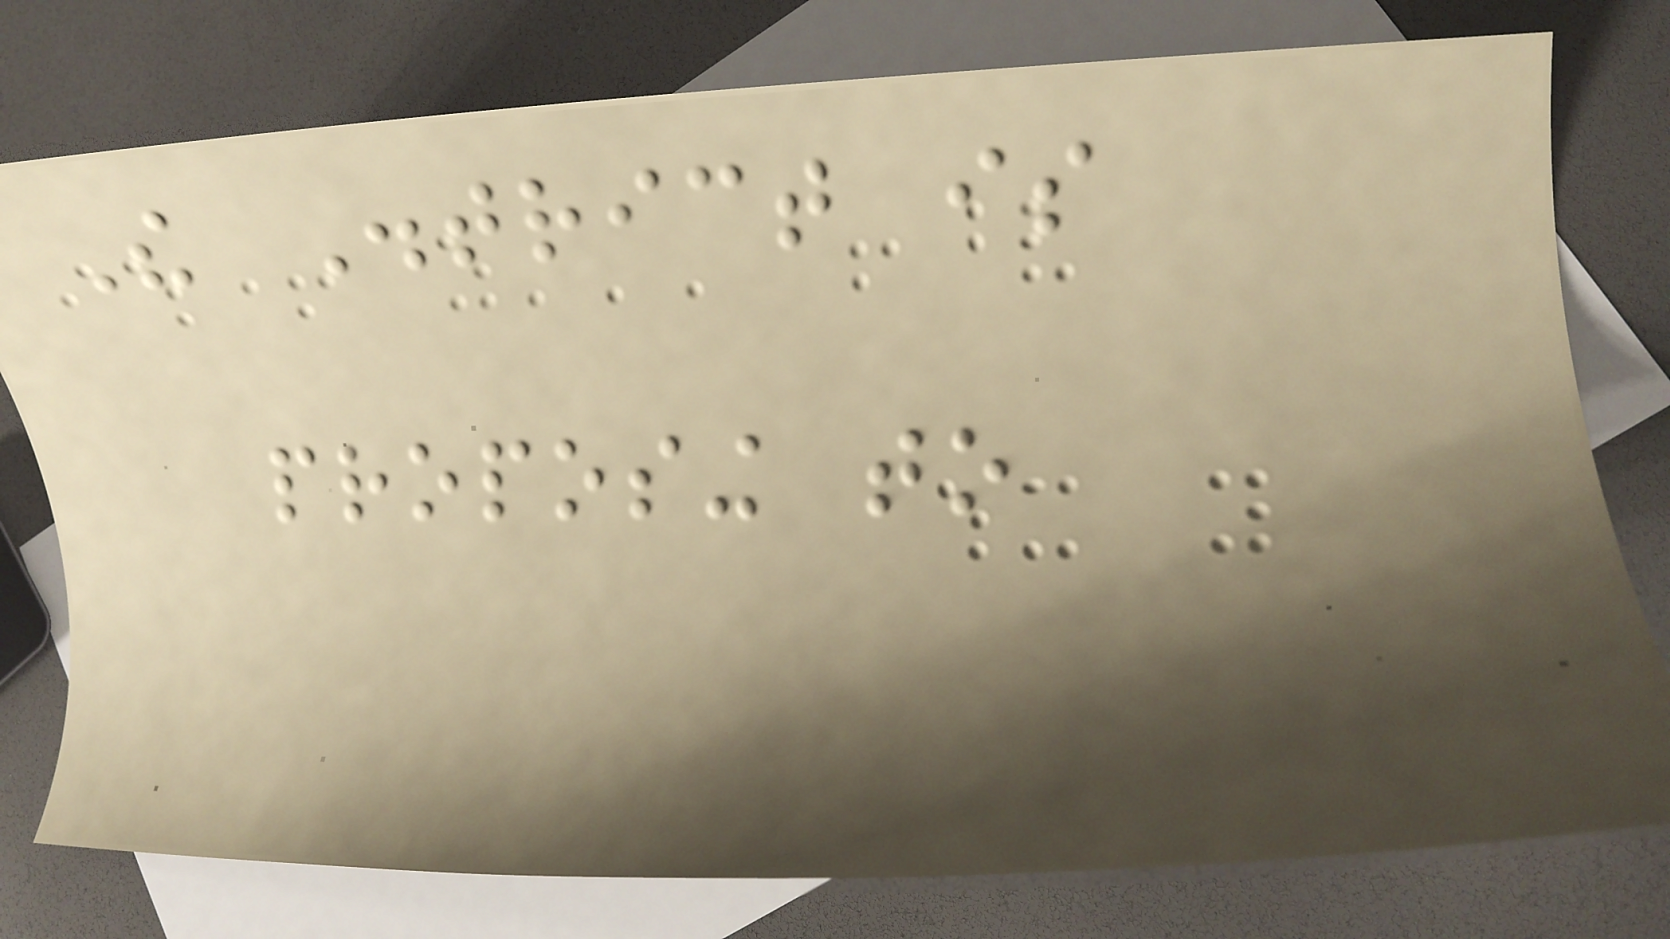The District is
proposing to
